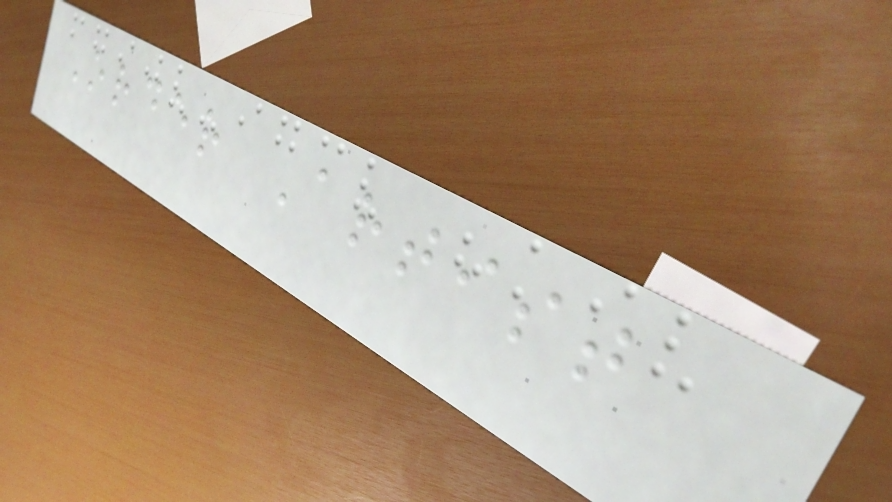Order Artist
